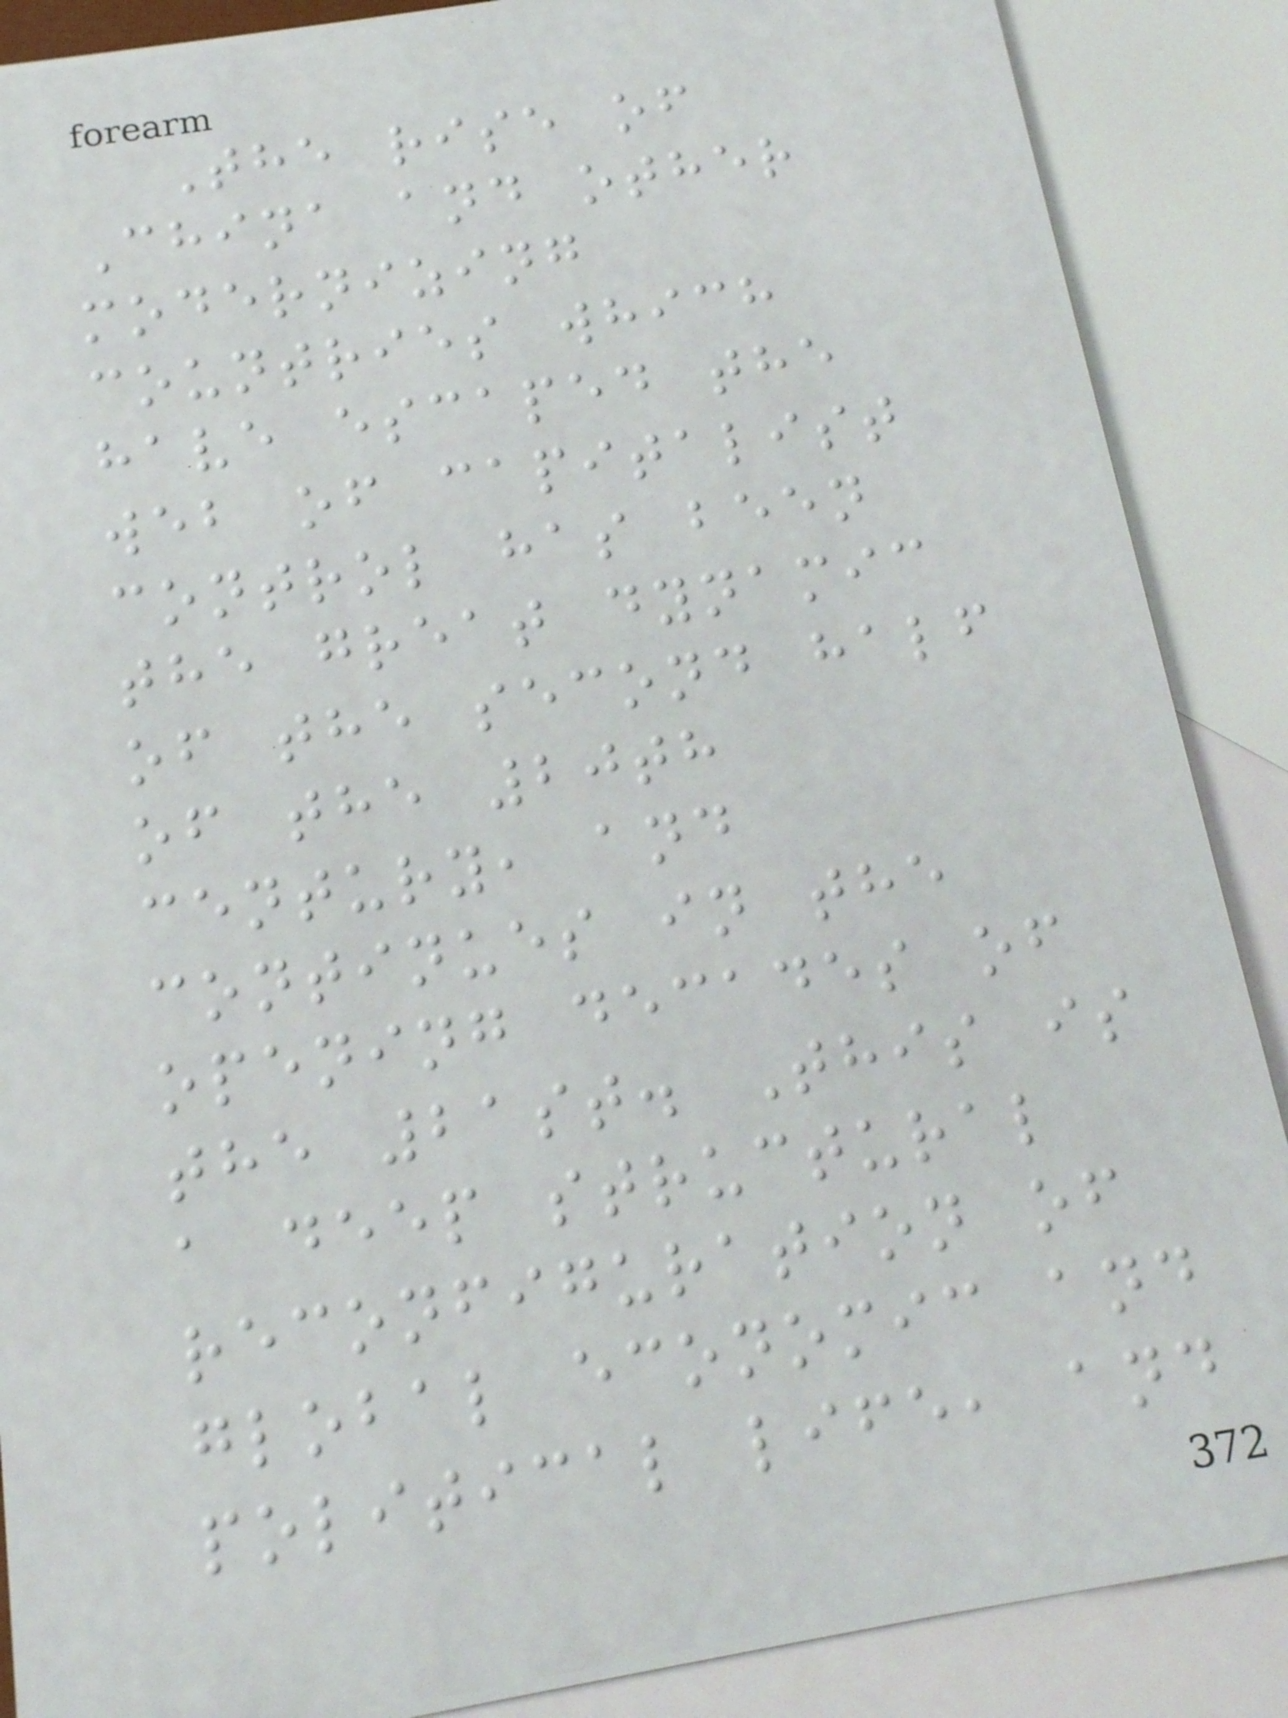The rise of
China and other
modernizing
countries which
have escaped the
web of capitalist
control has been
the great dynamic
of the second half
of the 20th
century, and
continues in the
opening decades of
the 21st. This is
a deep structural
reconfiguration of
global economic and
political life, and
